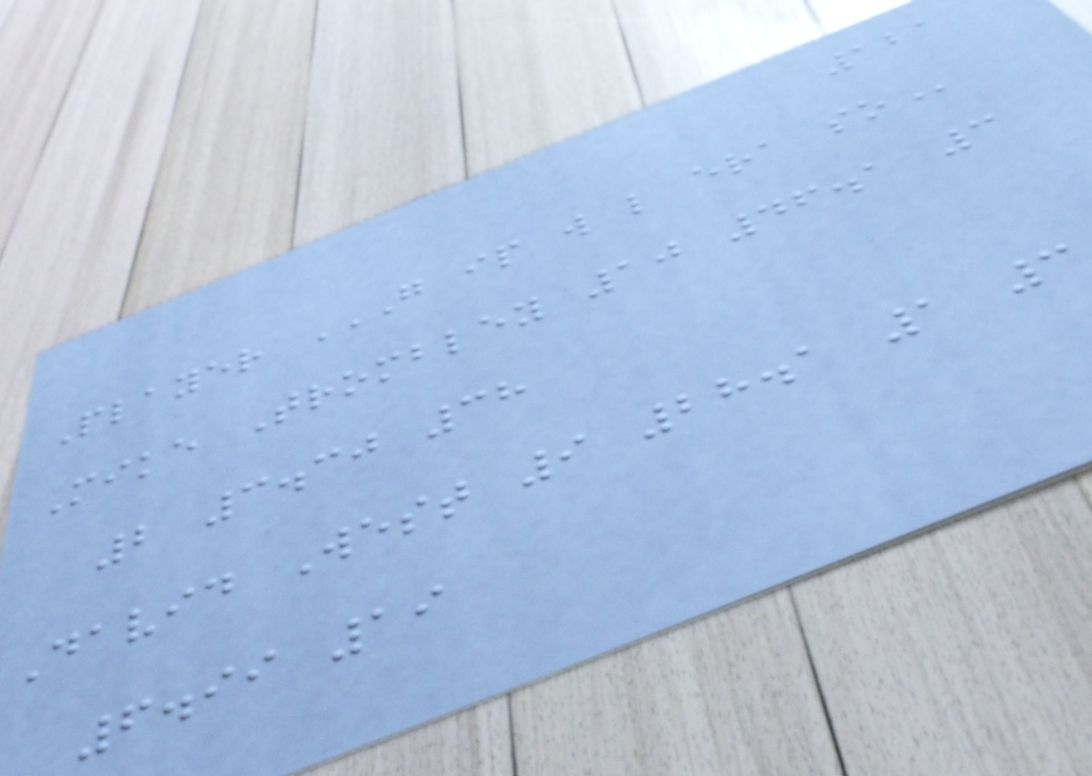121
Player G IP W L ERA SO
Mike Trombley 10 46.1 3
2 3.30 38
David West 9 28.1 1 3
6.99 19
